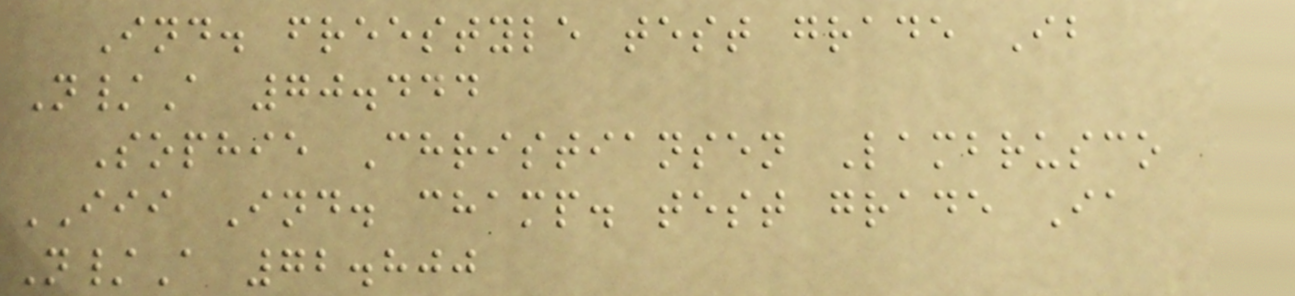Ind. freestyle test grade Ib
N/A 70.444
Sophie Christiansen Lambrusco
III Ind. champ. test grade Ia
N/A 72.800
